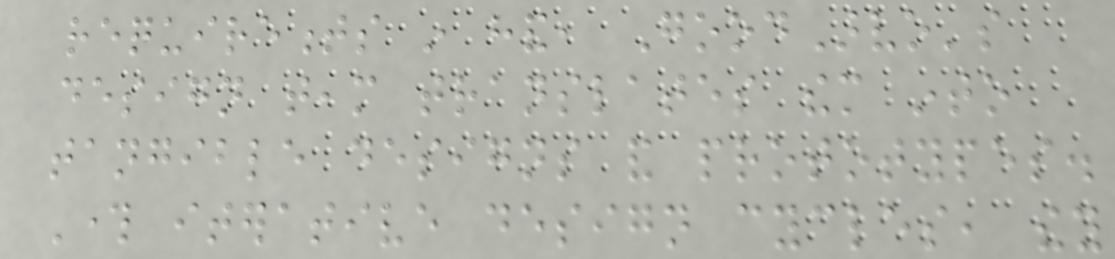requirements in hand, GoodArvo's
design team translates them into
tangible designs and prototypes.
Through iterative design cycles, they
